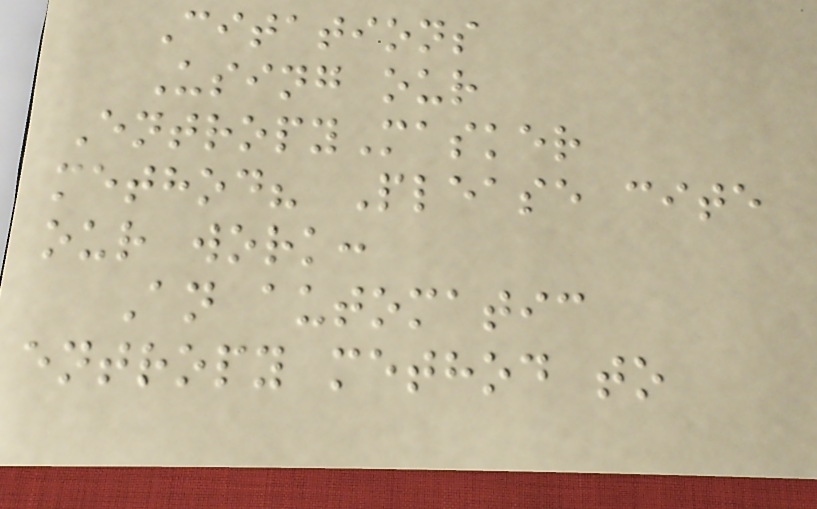Citations
Using our
EntropyMasker
method? Please cite
our work:
An automatic
entropy method to
